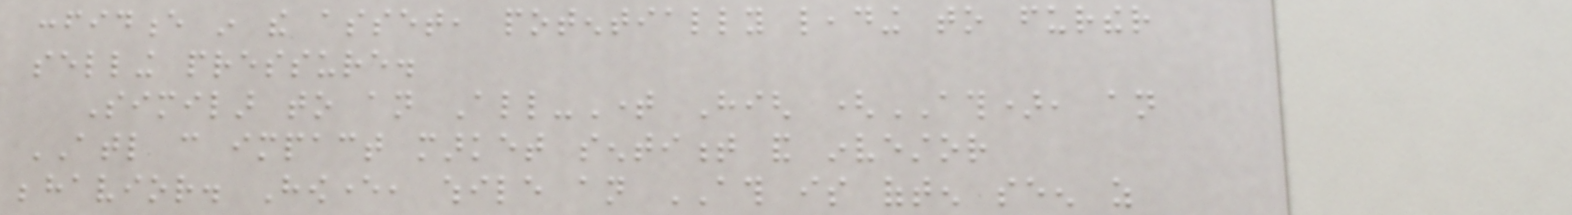confidence in the asset, potentially leading to further
selling pressure.
Similar to an All-Time High (ATH), an
ATL can impact market sentiment and investor
behavior. However, while an ATH is often seen as
